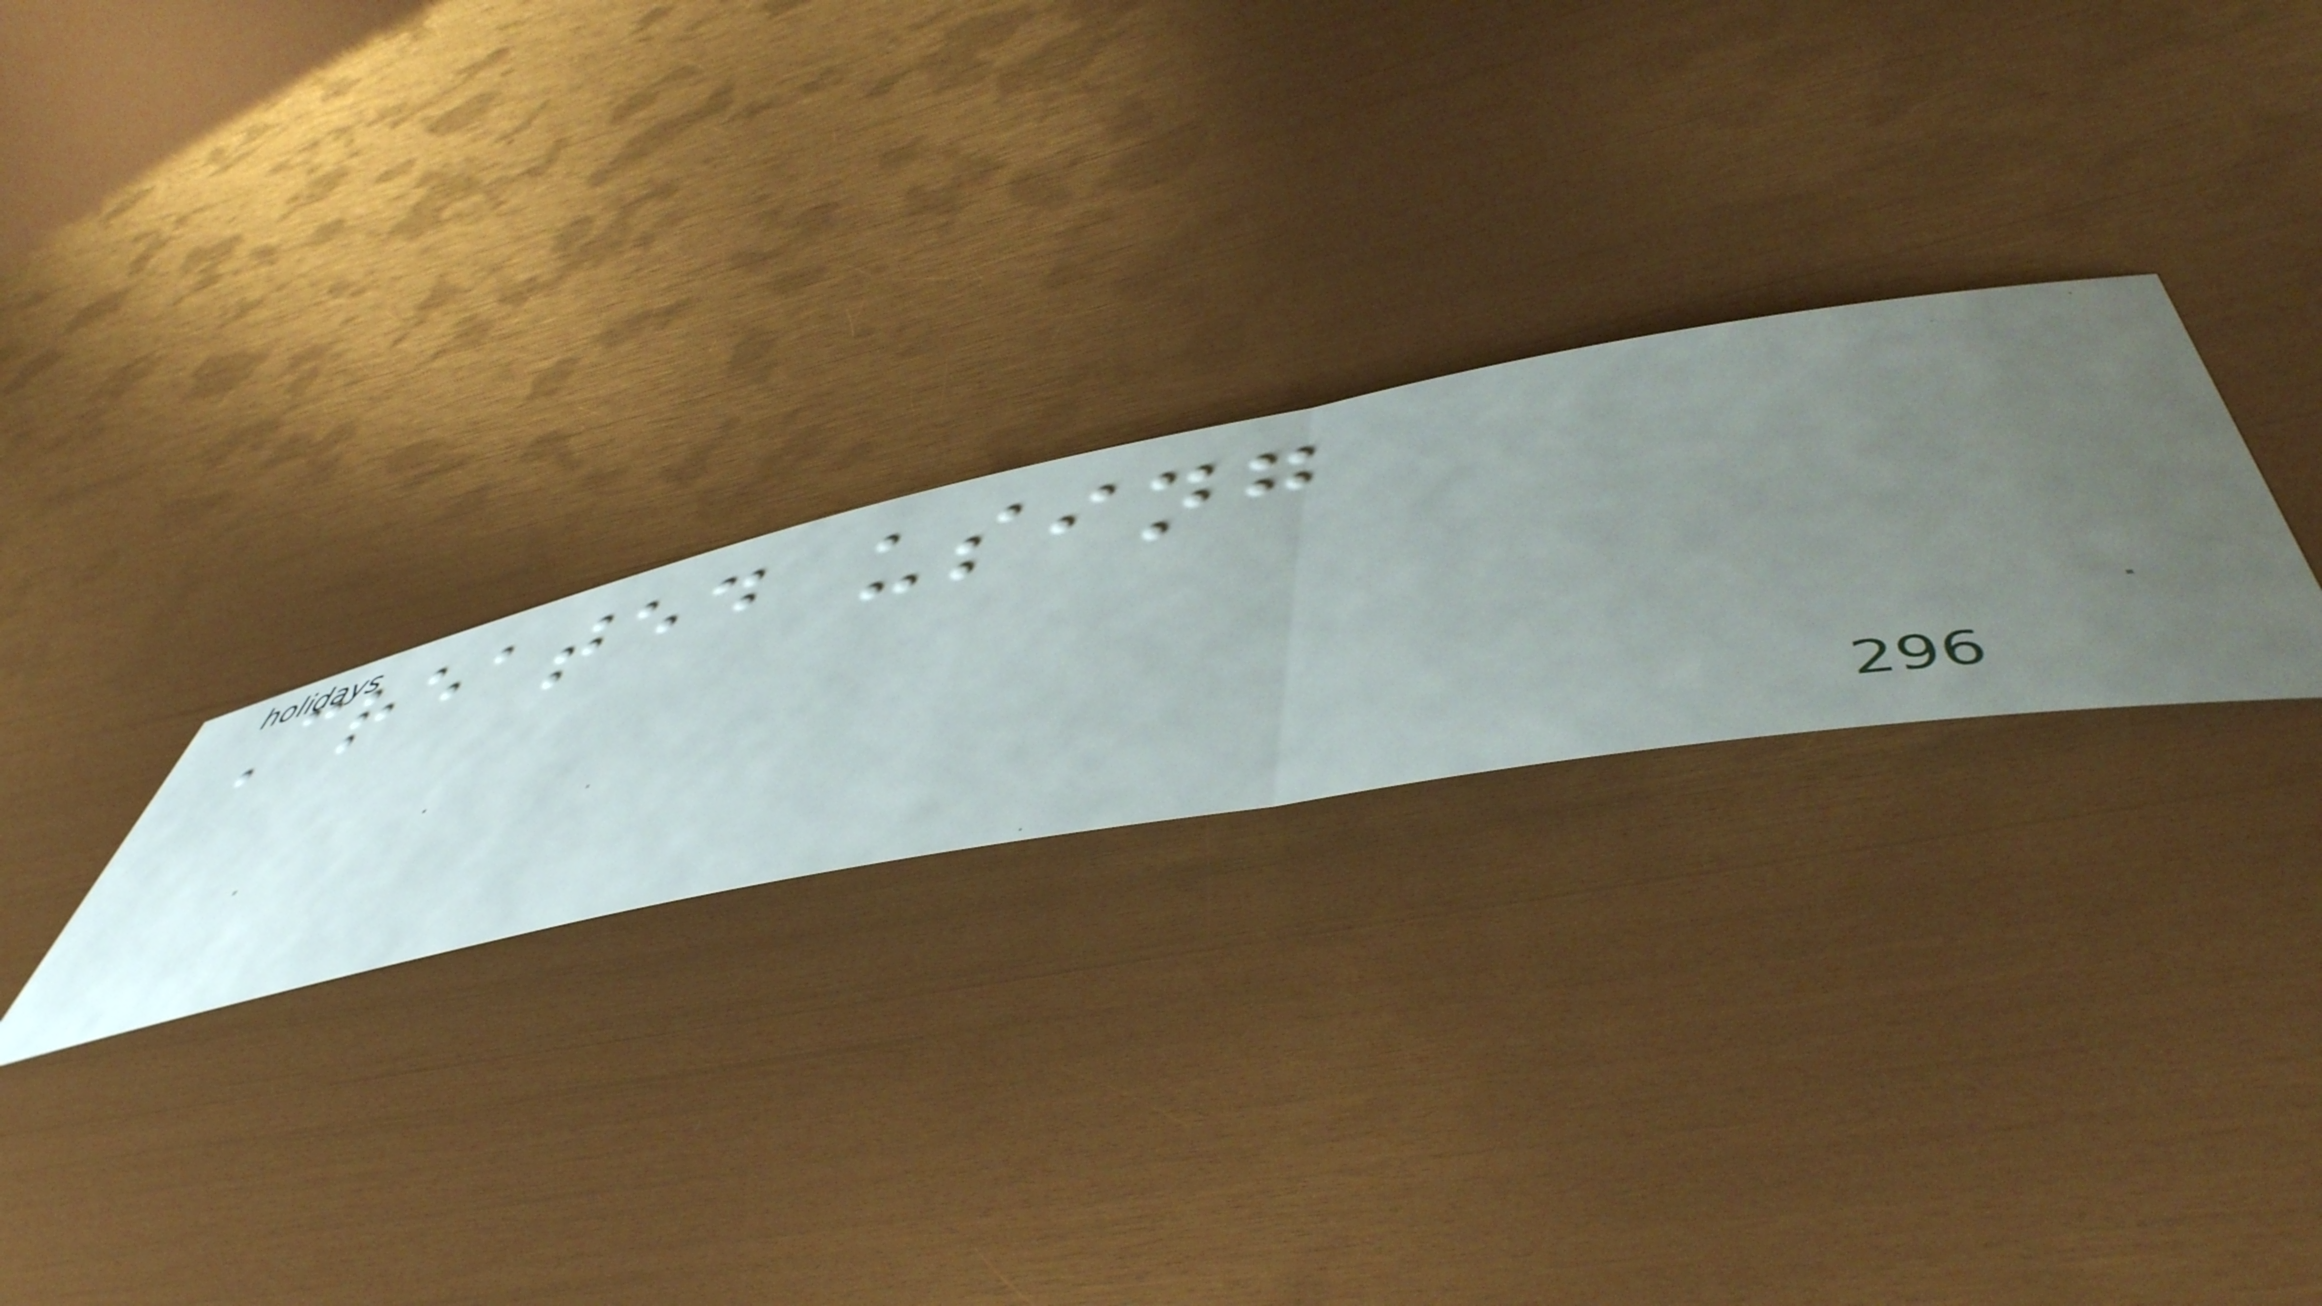Created using
